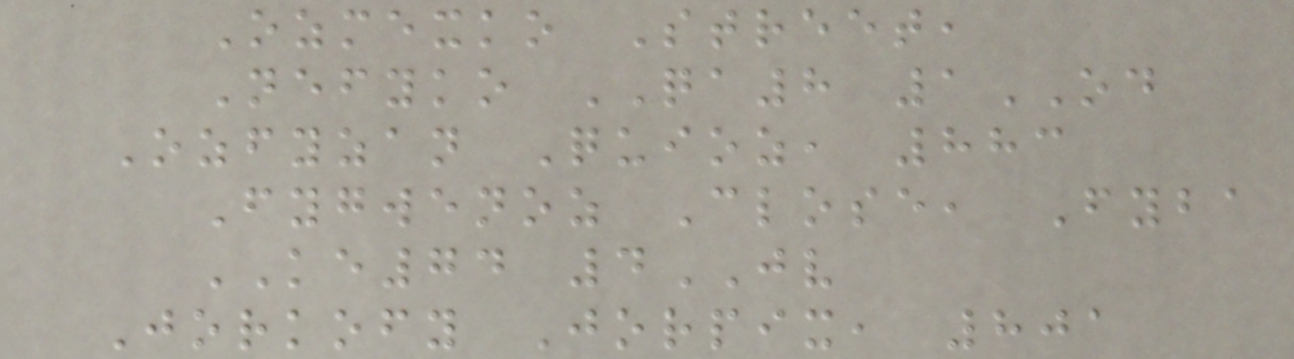Ozmexko Street,
Nefyko QA8 1OD
Ozfyzan Quioz, 883
Fygwenoz Close, Fyba
KE74 4JV
Jorkofy Jorpix, 801
